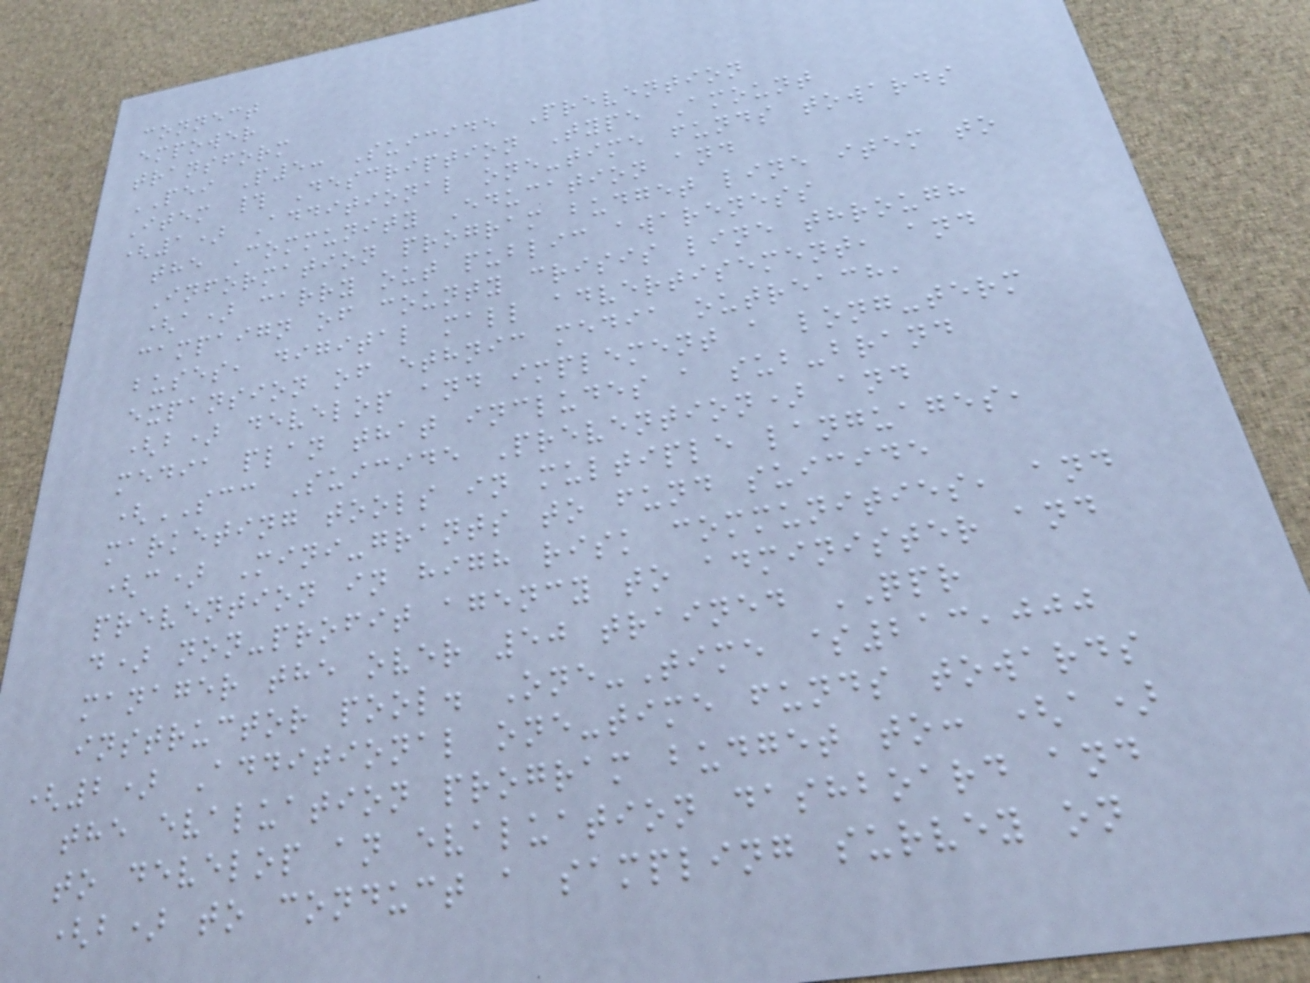connect
empower
transform
PEI P5: Suicide Prevention
Item # Description Type Amount
(1) Additional one-time funds towards
the Community Education and
Information program budget line item to
(a) carry out public awareness
campaign of county crisis line through
buses, digital mall advertisement, and
expansion of ethnic media outreach,
(b) develop and implement a long-term
media plan that includes a sub-brand
(SCC Suicide Prevention) and
marketing tools in multiple languages,
(c) Mini-grants to fund suicide
prevention in high risk communities, and
d) non-profit agency to administer and
manager the over 50 trained QPR
instructor pool. One-Time $213,000
(2) Additional one-time funds towards
the evaluation program budget to: (a)
to develop an evaluation dashboard and
(b) to conduct a sampling survey on
